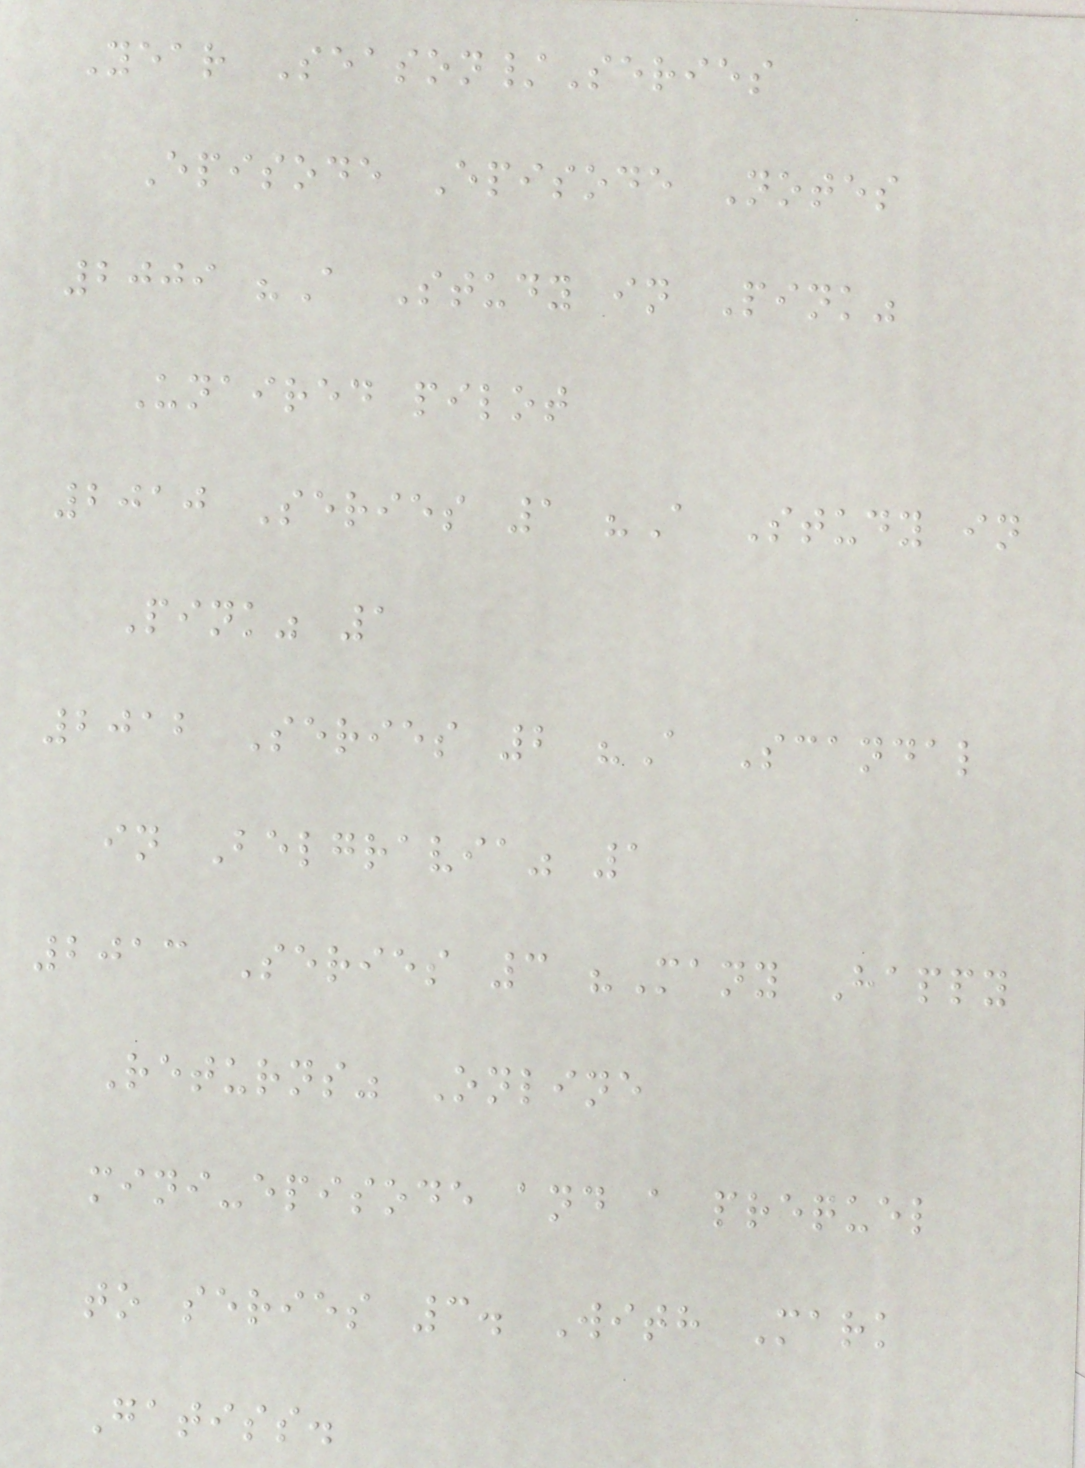Year Season/Series
Episode Episode Notes
2009 "A Study in Pink"
Unaired pilot
2010 Series 1 "A Study in
Pink" 1
2012 Series 2 "A Scandal
in Belgravia" 1
2013 Series 3 "Many Happy
Returns" Online
mini-episode and a prequel
to series 3. With Mark
Gatiss.
